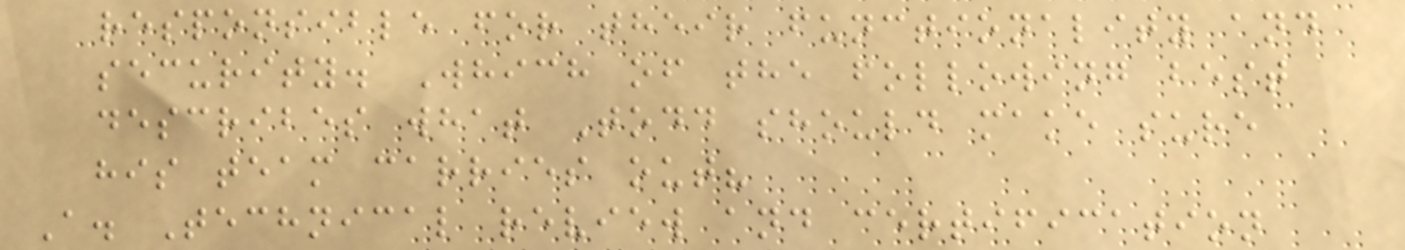responsible for their functionality and
security. Which of the following best
describes what Todd should make sure
his team carries out?
A. Technical review and certification
